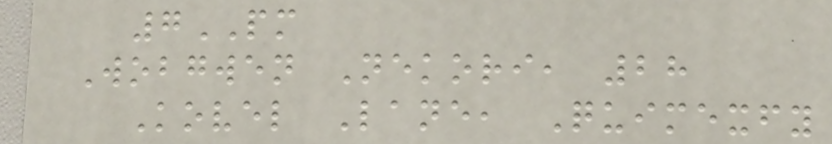7PM
Wobgwen Nekori, 28
Kovel Lane, Quimexfy
